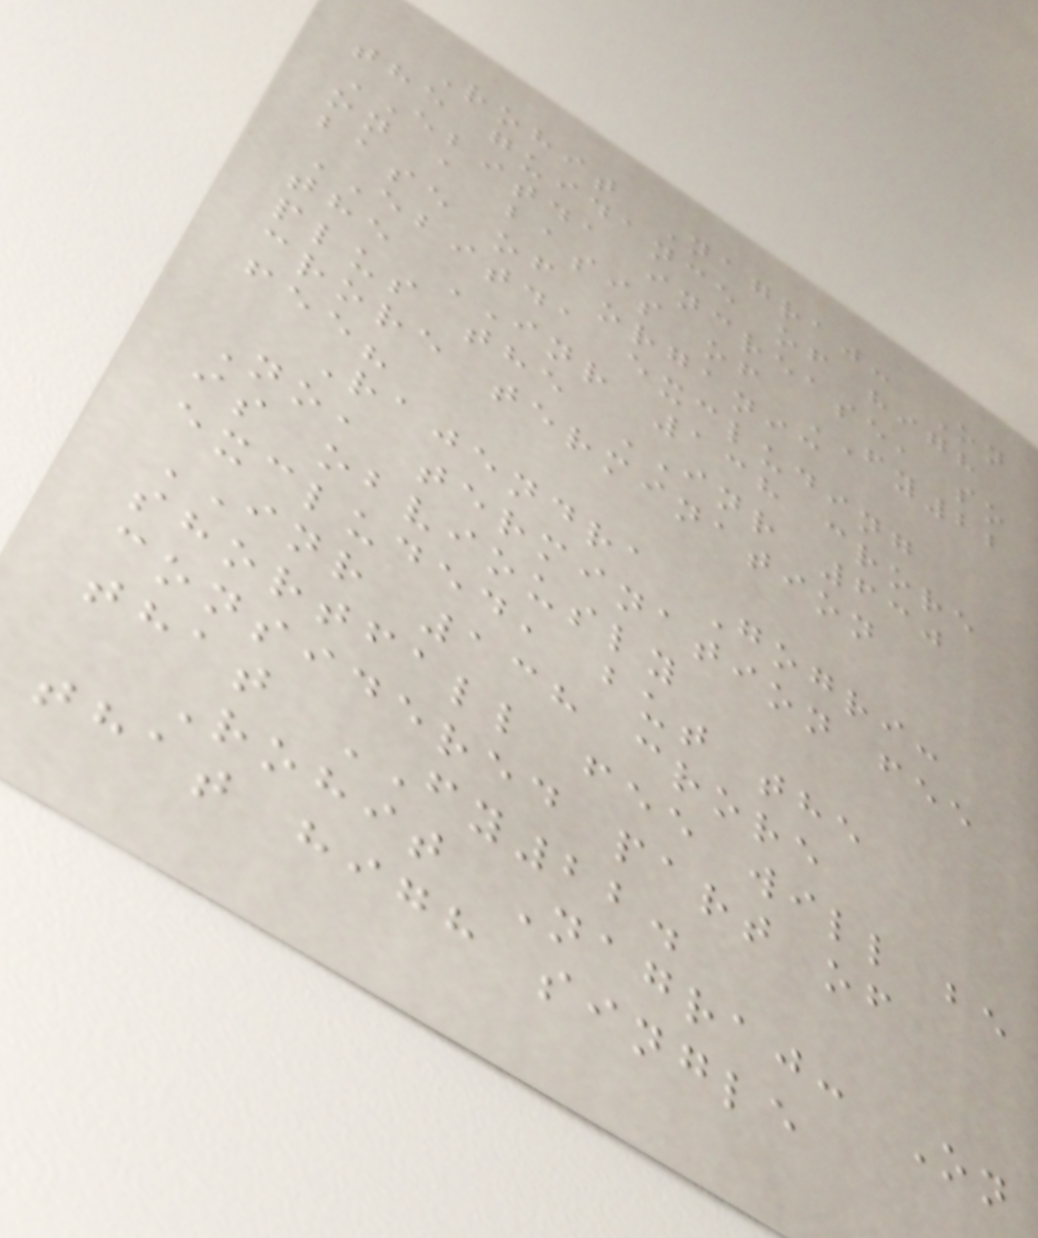Rohit Nagraj: On
the guidance of high
EBITDA increase, so
on a basis of FY22
base of organic
EBITDA excluding
the INR 138 crore
plus the INR 630
crore termination
fee?
Rajendra Gogri:
No, termination fee
is obviously
excluded, but the
INR 138 crore
shortfall fee will be
considered part of
that FY22.
Rohit Nagraj: On
that high single
